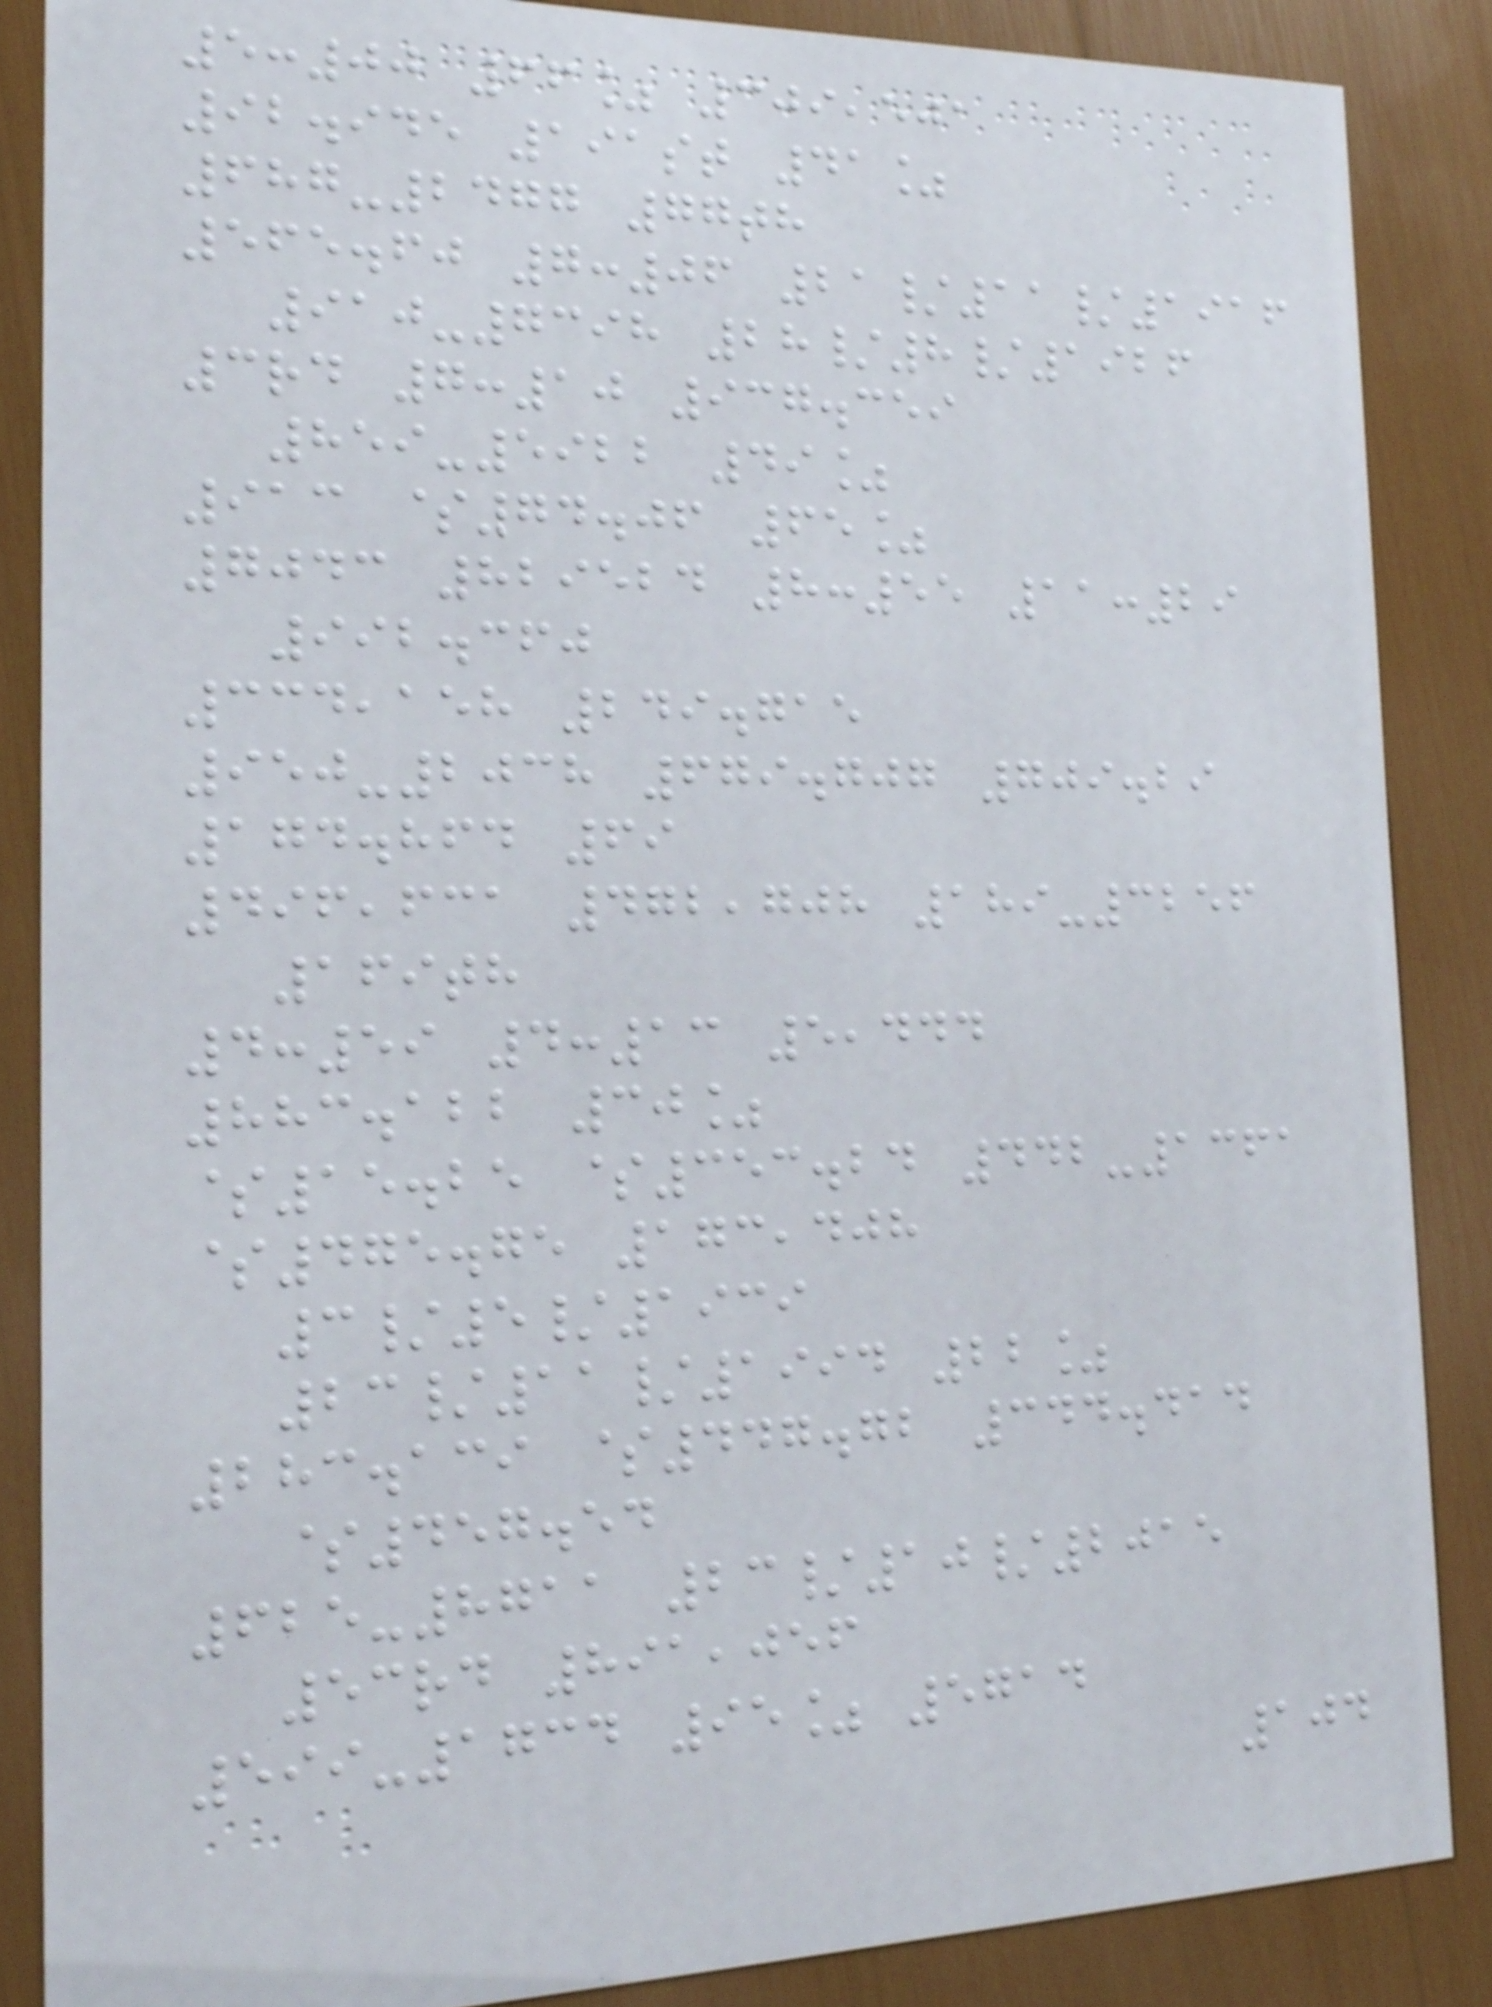5:00 66% 309,501
92.945 191st 41%
687-2477 77th
565.60 7:06 21/11/1916
910-7398 28/8/1926
3rd 7:10 937.359
859-5922 49%
913 $74.06 65%
7043 829524 8:55 11:29
992.360
334,158 249.715
950-2038 679.707 709.29
174.864 69
496,631 472,708 189-3256
169th
4:59 4:13 5,444
883.122 30%
$15.25 $353.24 442-1361
$475.75 173,408
3/5/1939
23/11/1994 22%
283.139 $447.72 344.414
$457.54
625-8711 23/10/2015
53rd 891,056
599-1734 95% 5714
104
